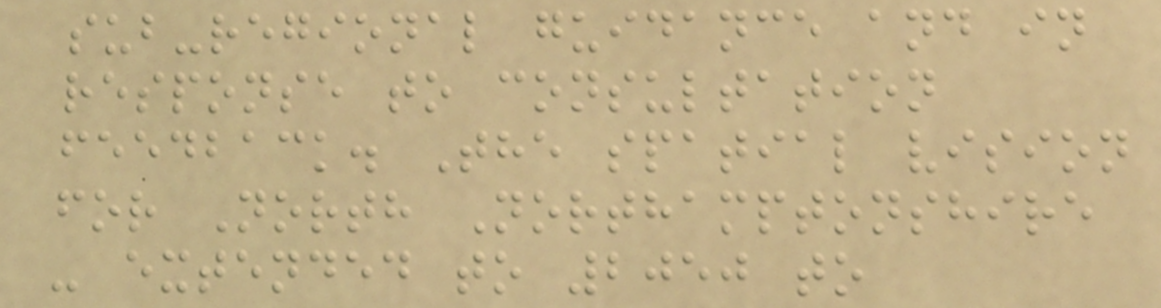sub-regional guidance and in
response to consultation
feedback. The spatial vision
for North Northamptonshire
- extended to 2050 to
